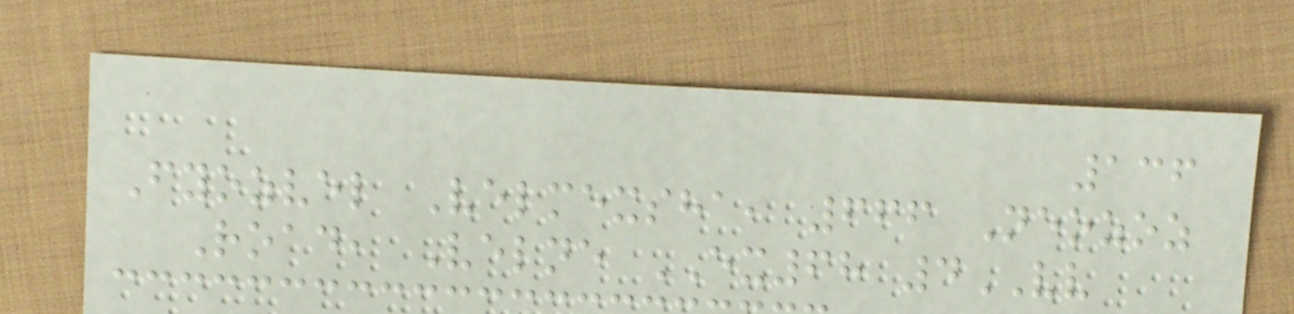136
Fyozvel Velmexsha, 666 Neozoz
Road, Velne EX68 4VV
